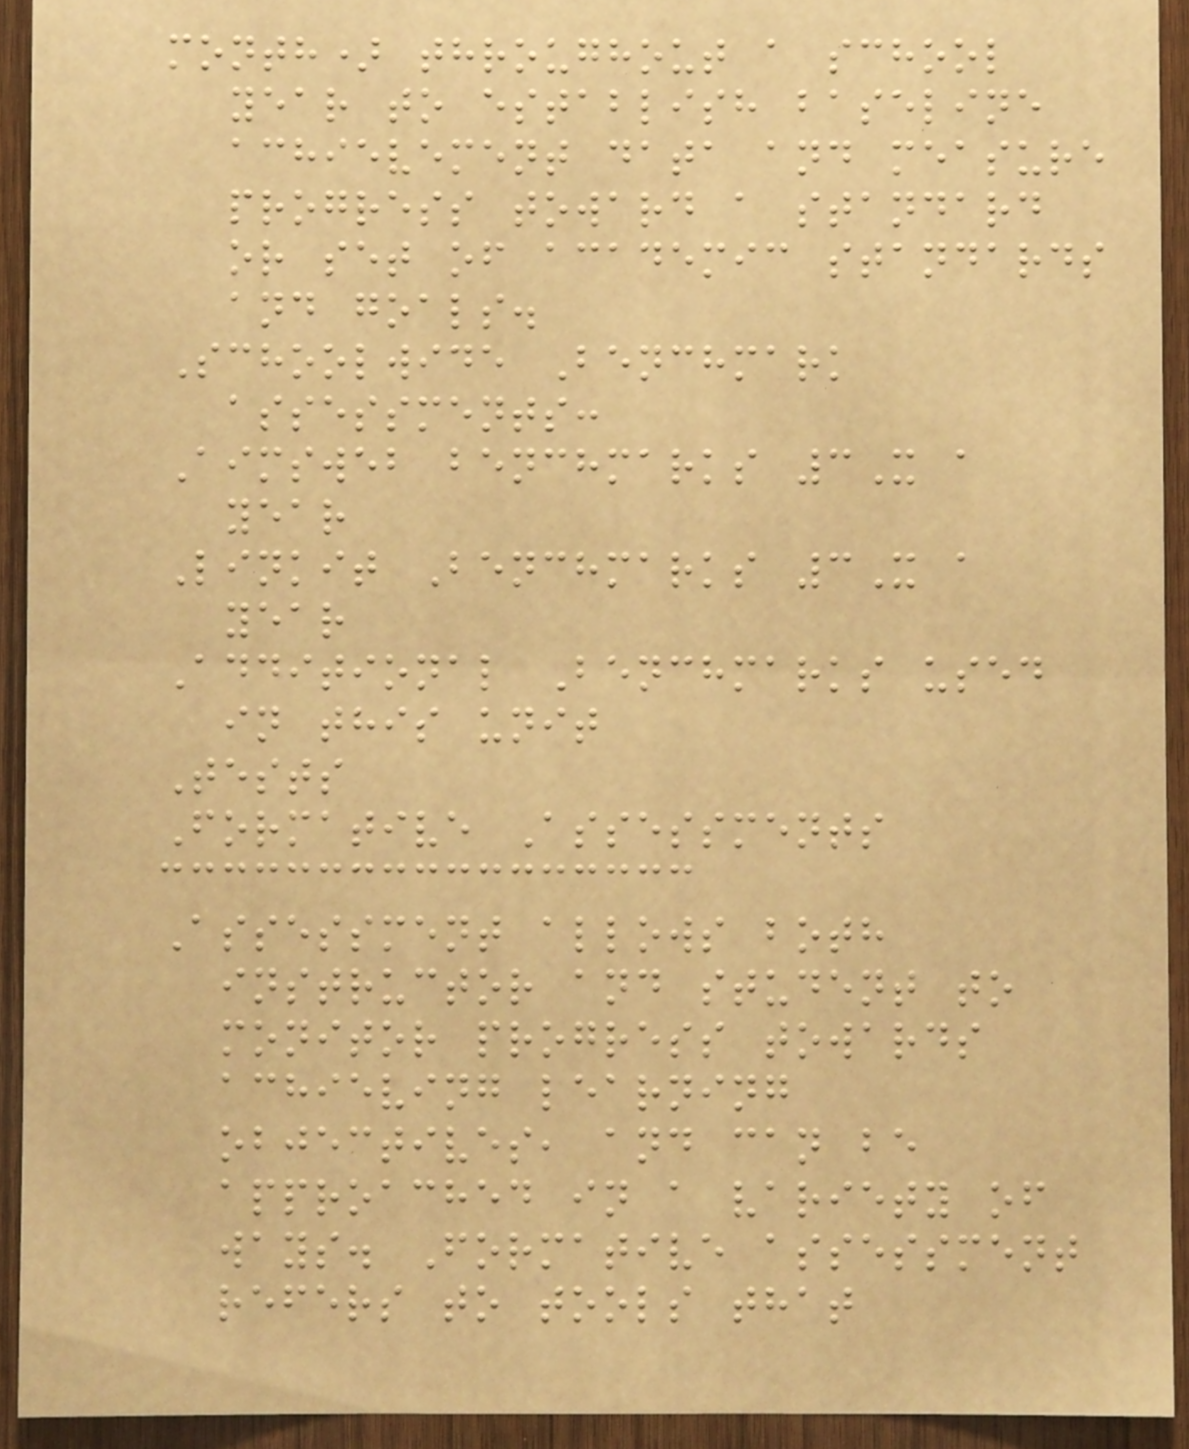month) throughout a school
year to establish baseline
achievement data and measure
progress toward a standard
or set of academic standards
and goals.
Schoolwide Benchmark
assessments:
Aimsweb benchmarks 3X a
year
Linkit Benchmarks 3X a
year
Additional Benchmarks used
in this unit
Tests
Formative Assessments
Assessment allows both
instructor and student to
monitor progress towards
achieving learning
objectives, and can be
approached in a variety of
ways. Formative assessment
refers to tools that
